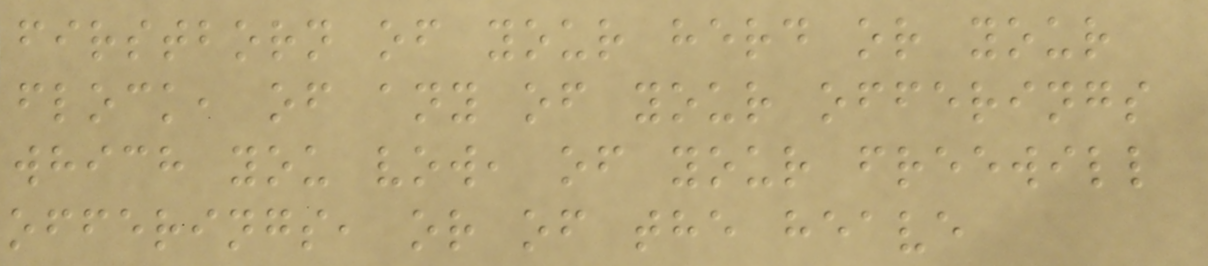firstborn of your herd or your
flock, of any of your offerings
which you vow, of your freewill
offerings, or of the heave
